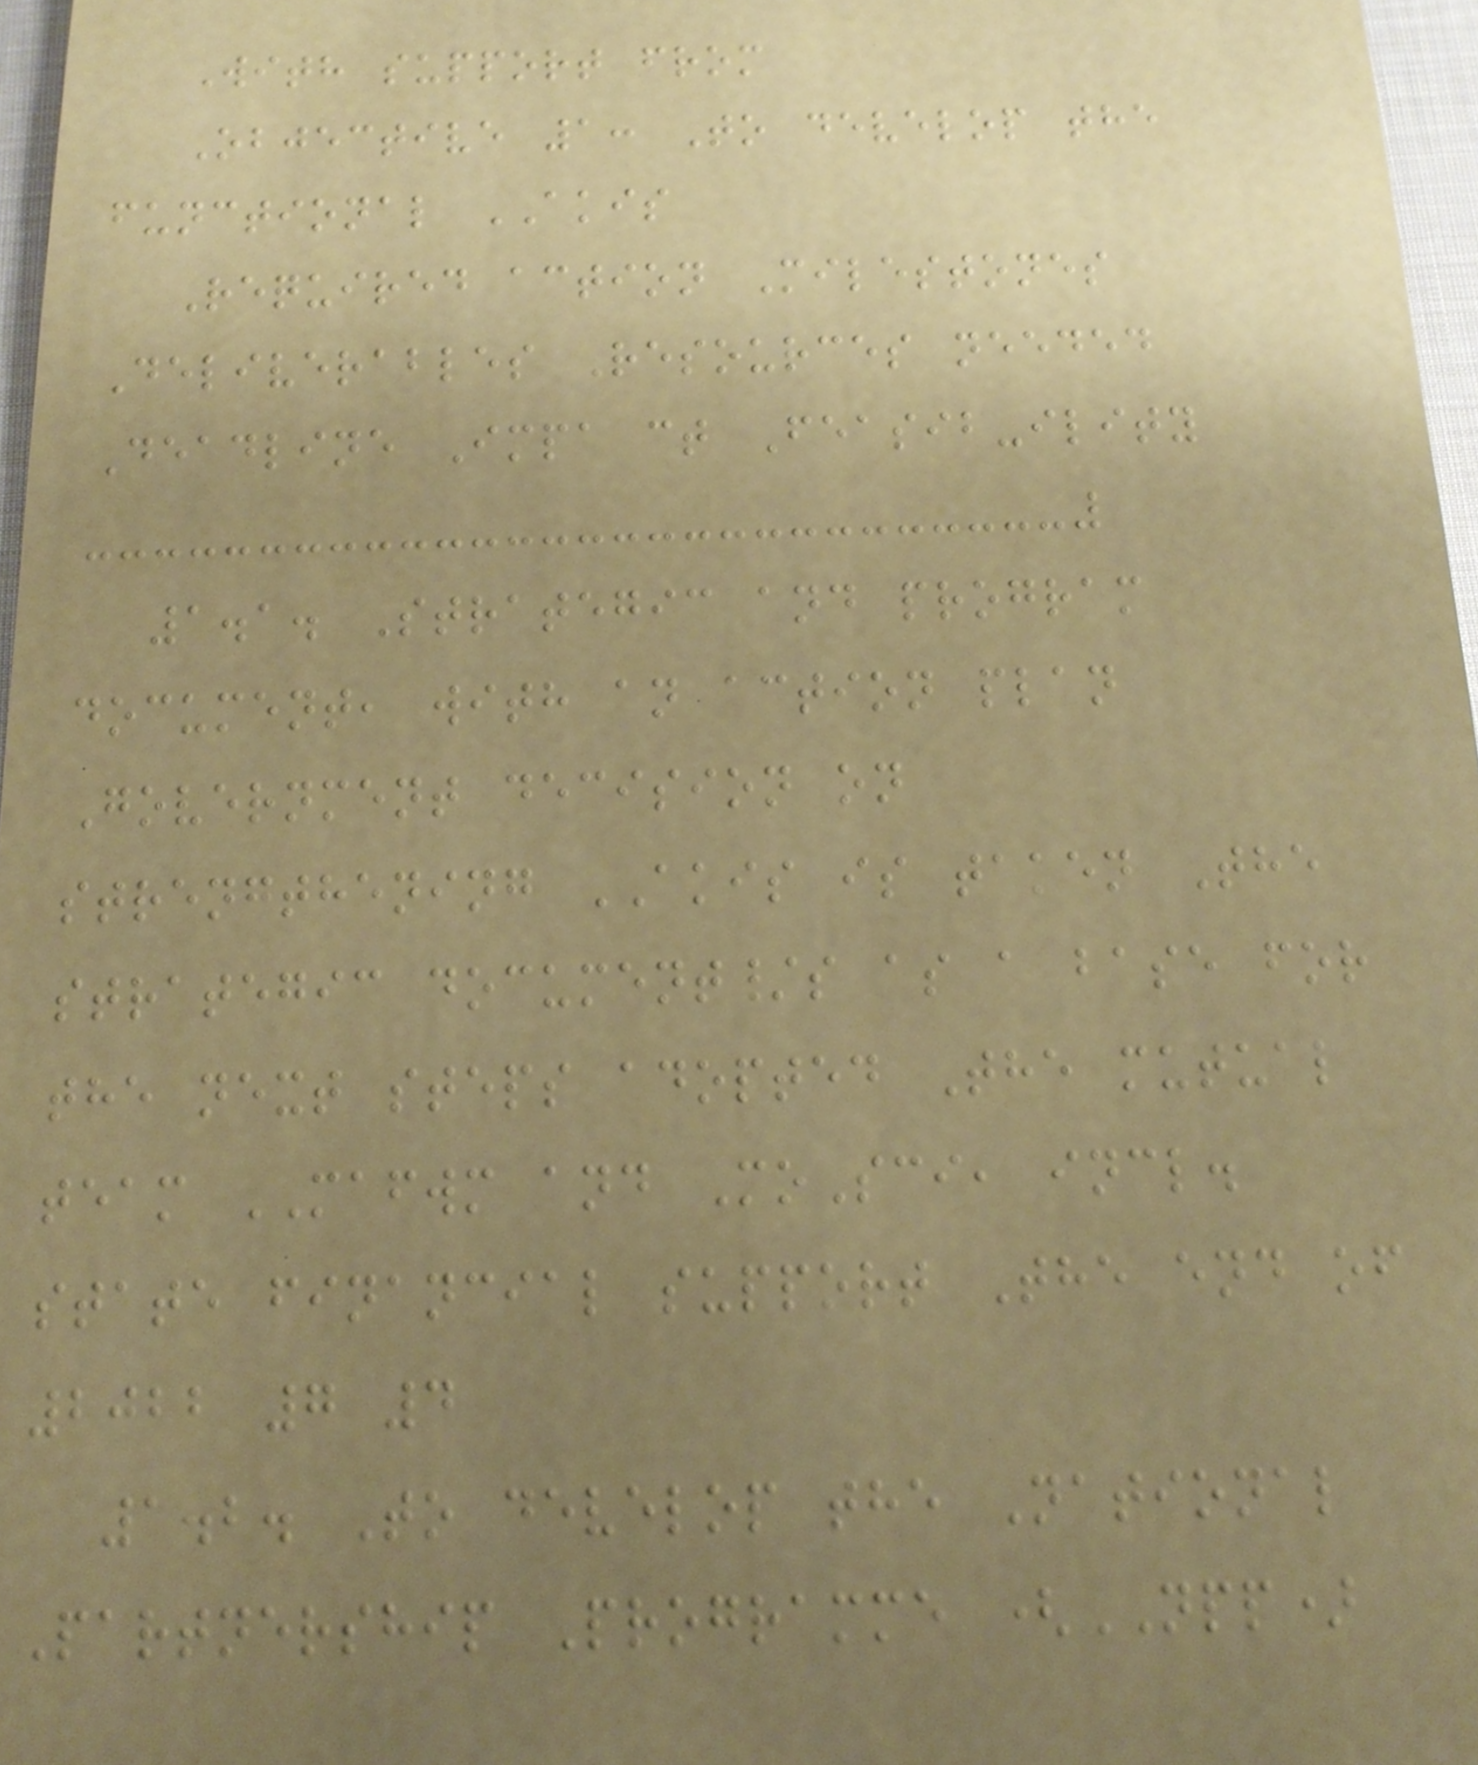With support from
Objective 1: To develop the
functional AKIS
Required action Milestones
Deliverables Resources needed
Deadline Impa ct Feasib-ility
1.1. Strategic and program
document, with an action plan
Government decision on
strengthening AKIS is taken The
strategic document/s as a base for
the next steps adopted The mutual
team MAFWM and MoSci, incl.
state financial support The end of
2022 7 4
1.2. To develop the National
Partnership Programme (NPP)
